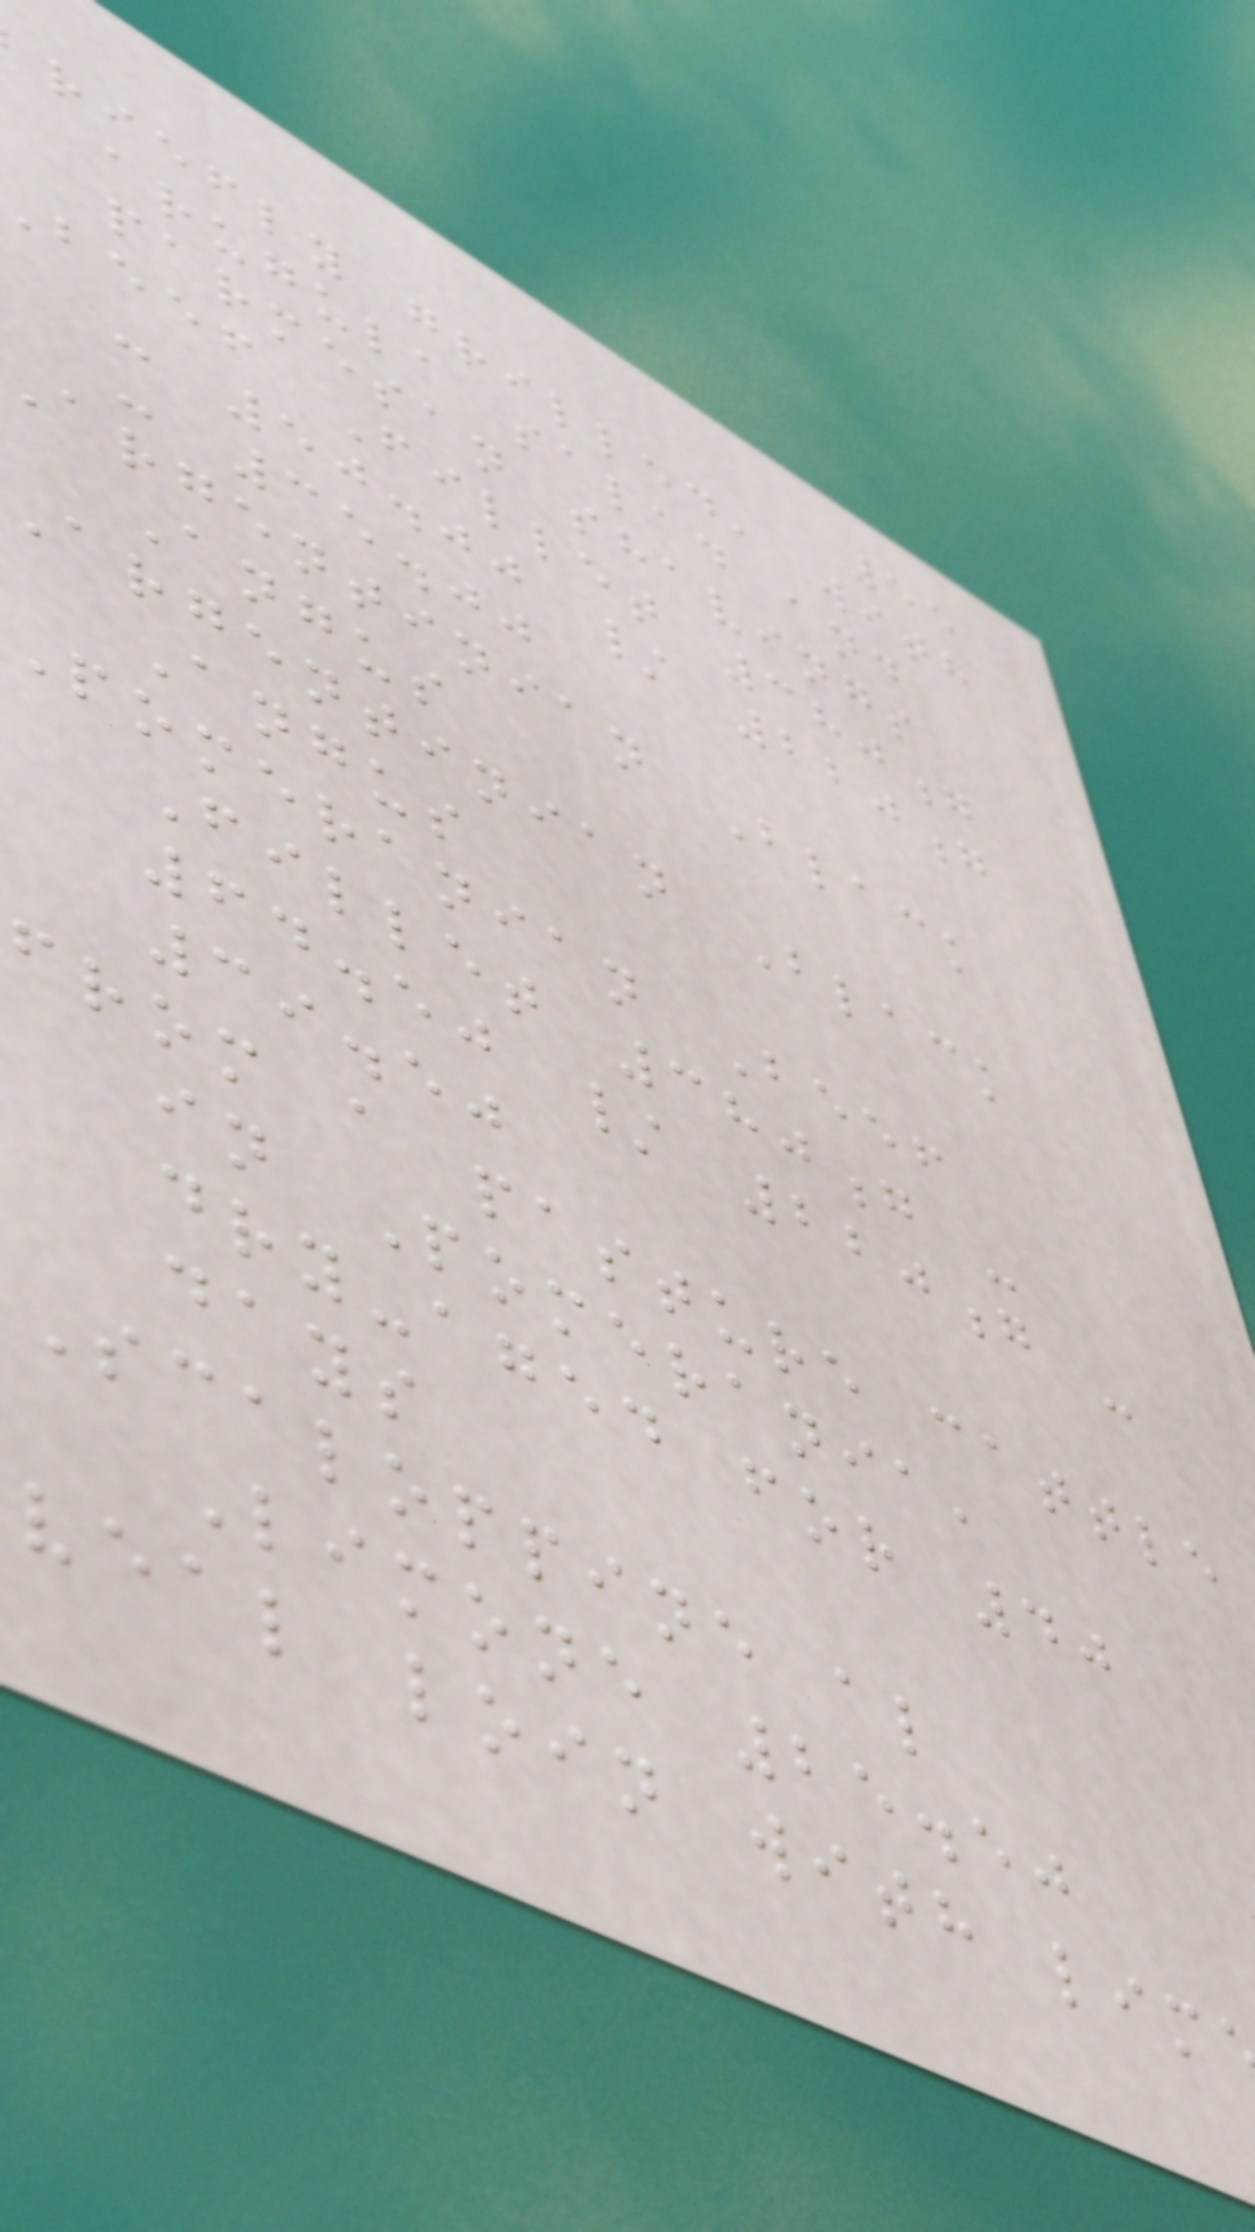55
riefly grilled, with
arugula salad and
parmesan shavings
beef Fillet 380g
- 50.00 / 220g
- 35.00
argentinian Black
Angus
Argentinian Black
Angus
Pomeranian Beef
Fillet 380g -
64.50 / 220g -
39.50
from a pasture cattle
in Pomerania,
dry-aged for 40
days
Scaloppine al
Limone 25.50
veal loin with lim
